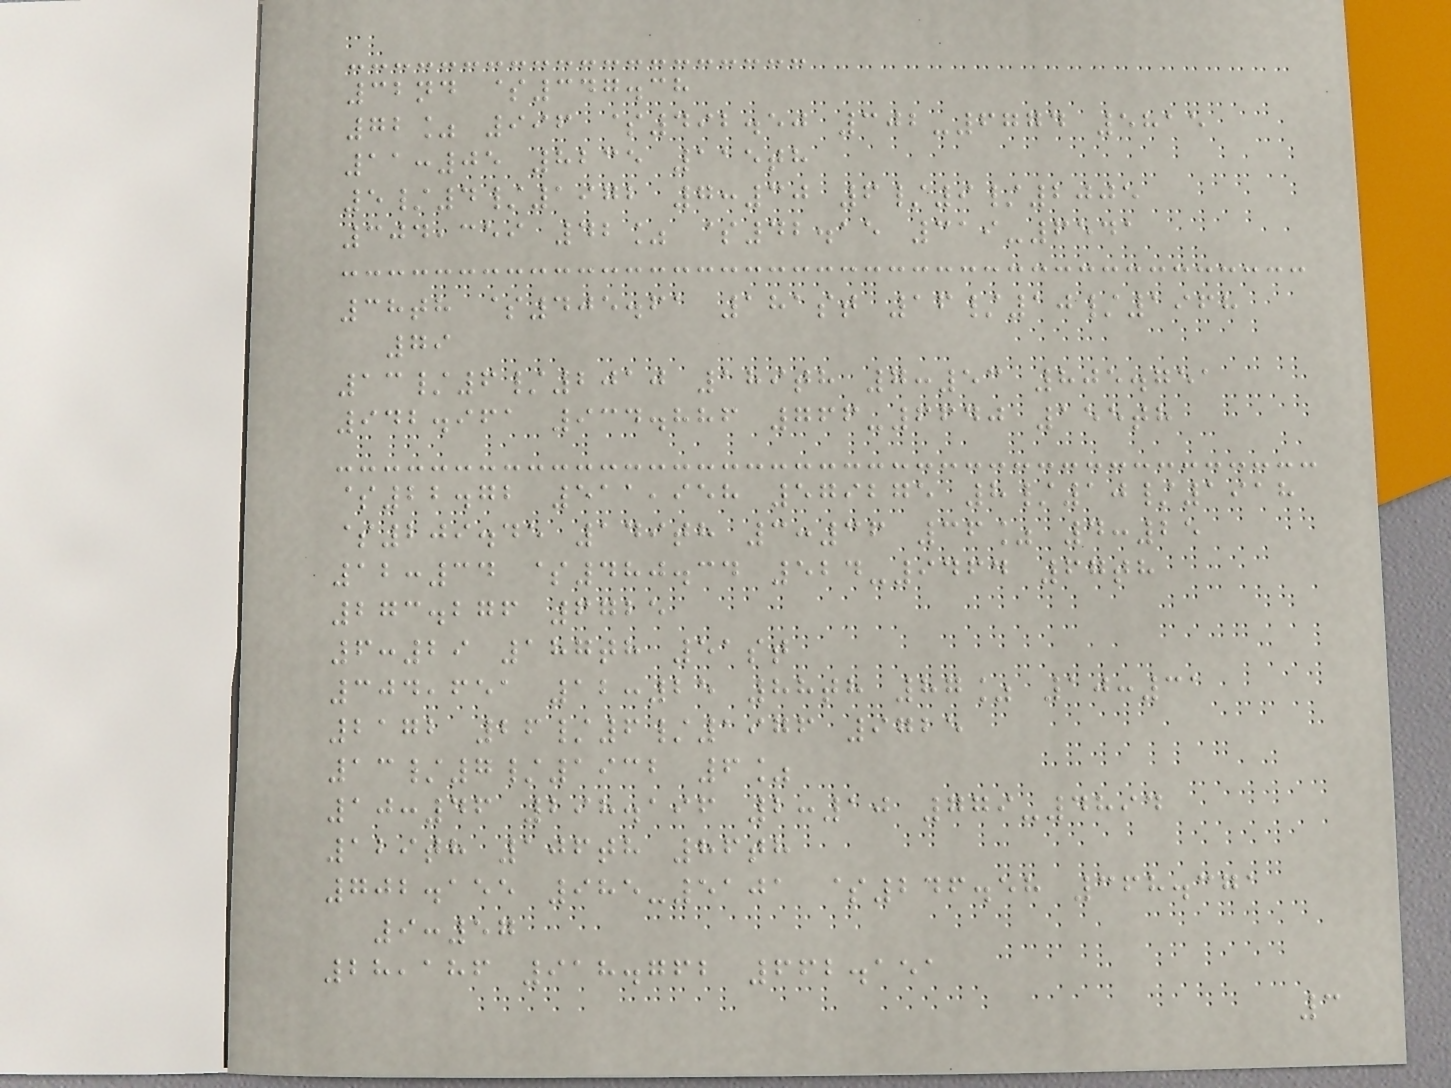32nd $347.38
72% 996 $492.50 302-6774 5815
11:05 8235 115th
5/4/1972 7:30 6/9/2005
304,359 42% $42.15 319-6541
38th $405.61 181st 16/10/1968
79
13/6/2010 189th 7:53 805.751
942.961 934.886 766-6640 155th
$22.72 511,958 579275 8/10/1918
$209.45 149th 3:36 36% 4:25
12:34 $480.34 524-9464 67th
273.276 6725
6:29 187th 51st
304,651 12:25 88th 87% 10:31
2172 26/6/1976 9725
13/7/1932 6%
10:46 298.196 2:10 779-4894
129th 106th 86th
702.155 985-5101 $246.58 368.371
9:57
28,186 918.762 662.151
3
